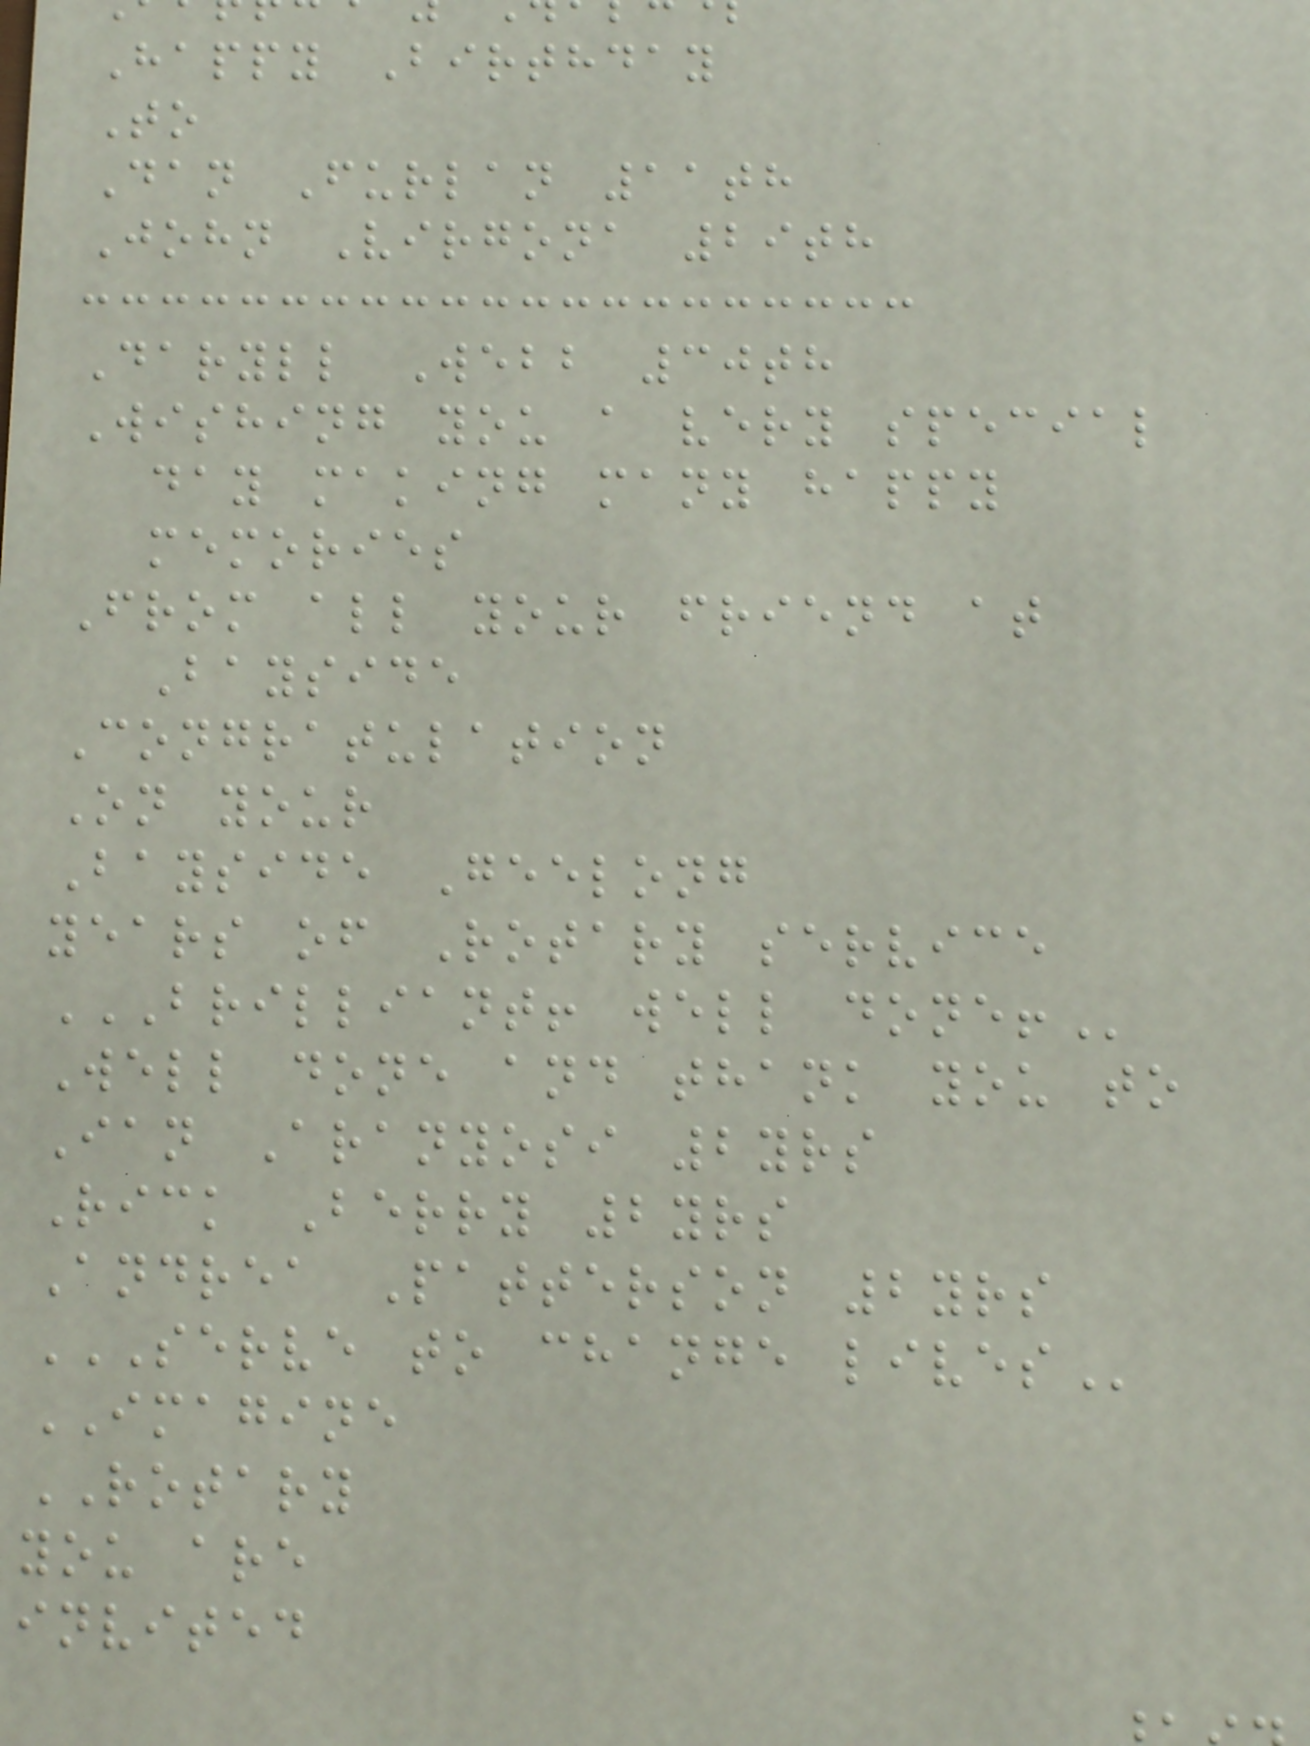Happy Birthday
To
Dan Furlan 11th
John Virgona 29th
Daryll Webb 30th
Wishing you a very special
day making many happy
memories
From all your friend at
Bayside
Congratulation
On your
Bayside Geelong
years of Rotary service
BRILLIANT! WELL DONE!
Well done and thank you to
Ian Aranyosi 2yrs
Rick Berry 2yrs
Andrea Patterson 2yrs
SERVE TO CHANGE LIVES
IMAGINE
ROTARY
you are
invited
